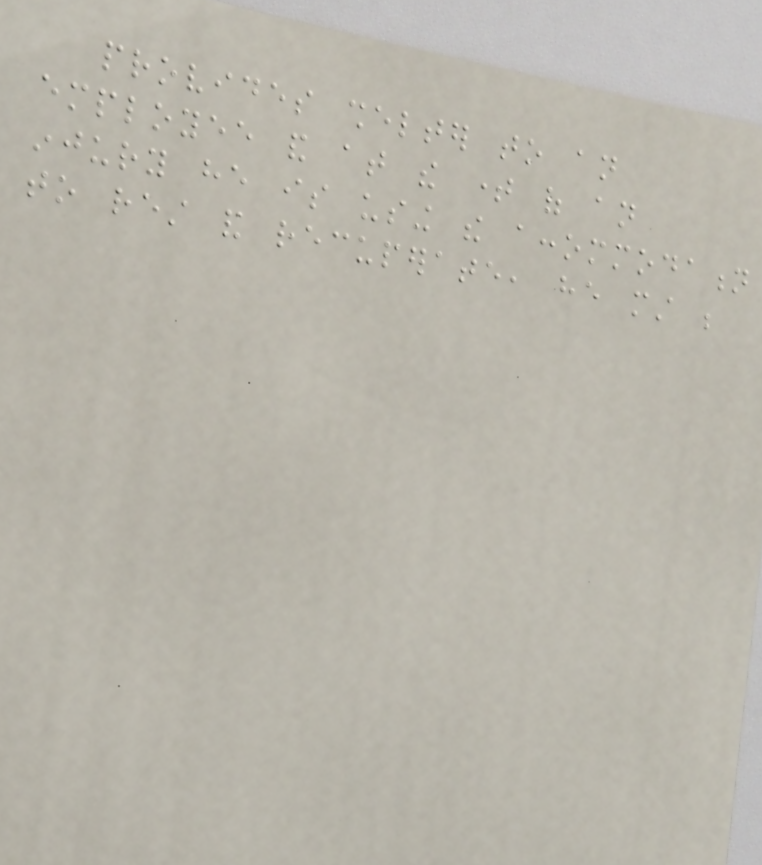provides shelter to an
employee and at the time of an
injury he is using the accommodation
to rest and recuperate, he must be
